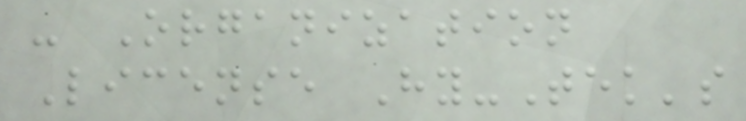- Organization
License Hy-Tek's
